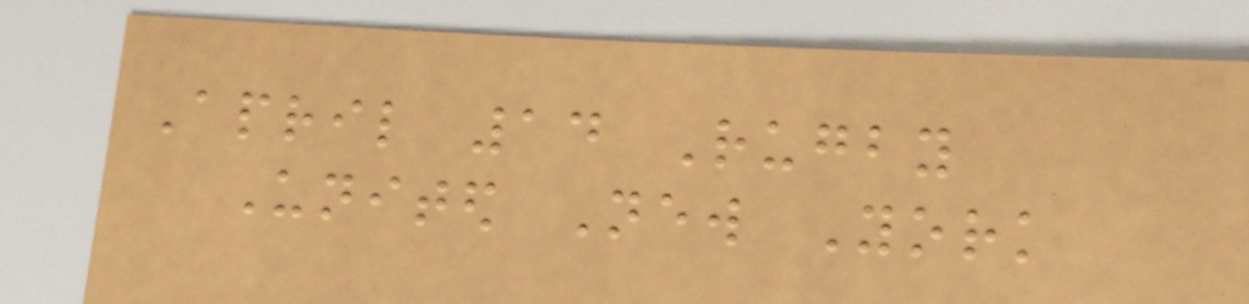April 14 Rugby
United New York
